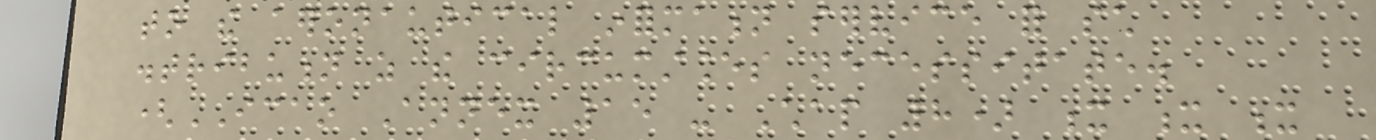to the aeronautical information service for such
distribution as the circumstances necessitate.
(ICAO Annex 15 - Chap 8) x x x
